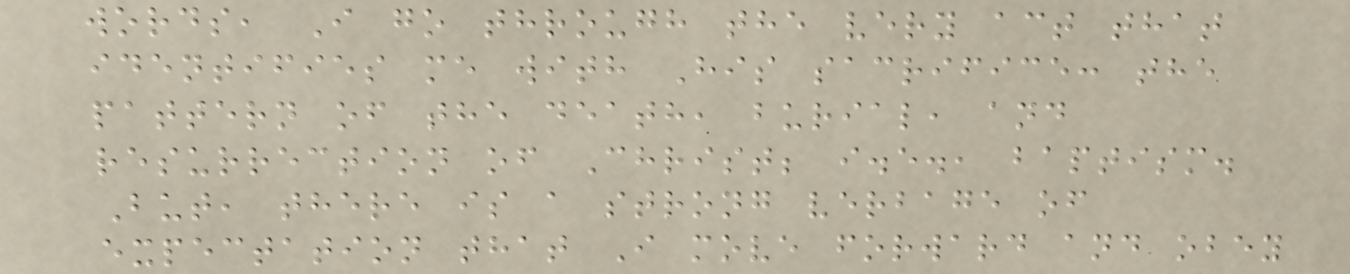words, I go through the very act that
identifies me with His sacrifice: the
pattern of the death, burial, and
resurrection of Christ; i.e., baptism.
But, there is a strong verbage of
expectation that I move forward and obey
